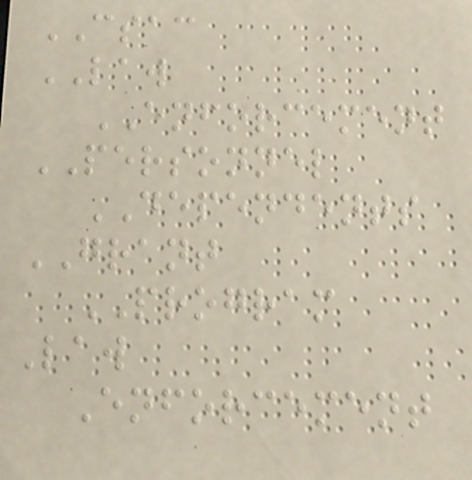CSAC
LAW
ENFORCEMENT
PERSONNEL
DEPENDENTS
GRANT
PROGRAM
Law
Enforcement
